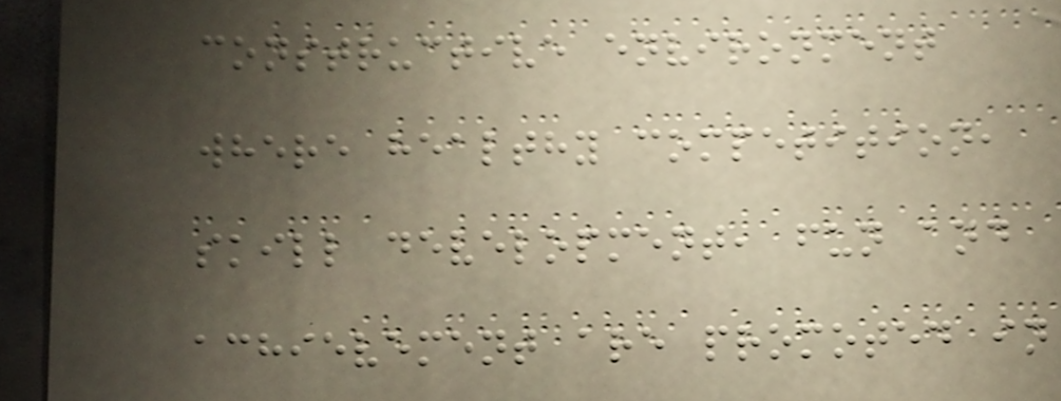constructive environment
where healthy competition,
skill development, fun and
achievement are promoted in
